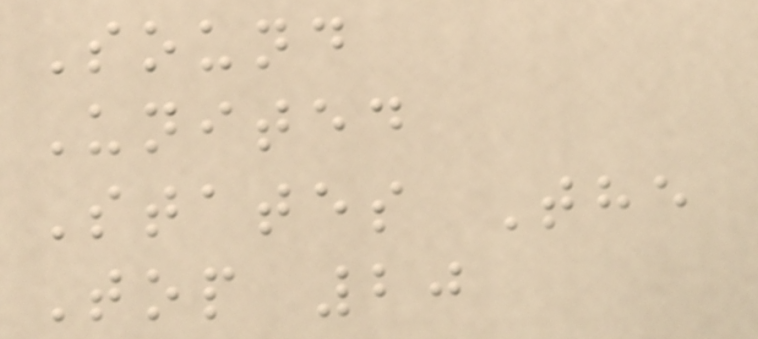Sound
United
States The
Top 20
